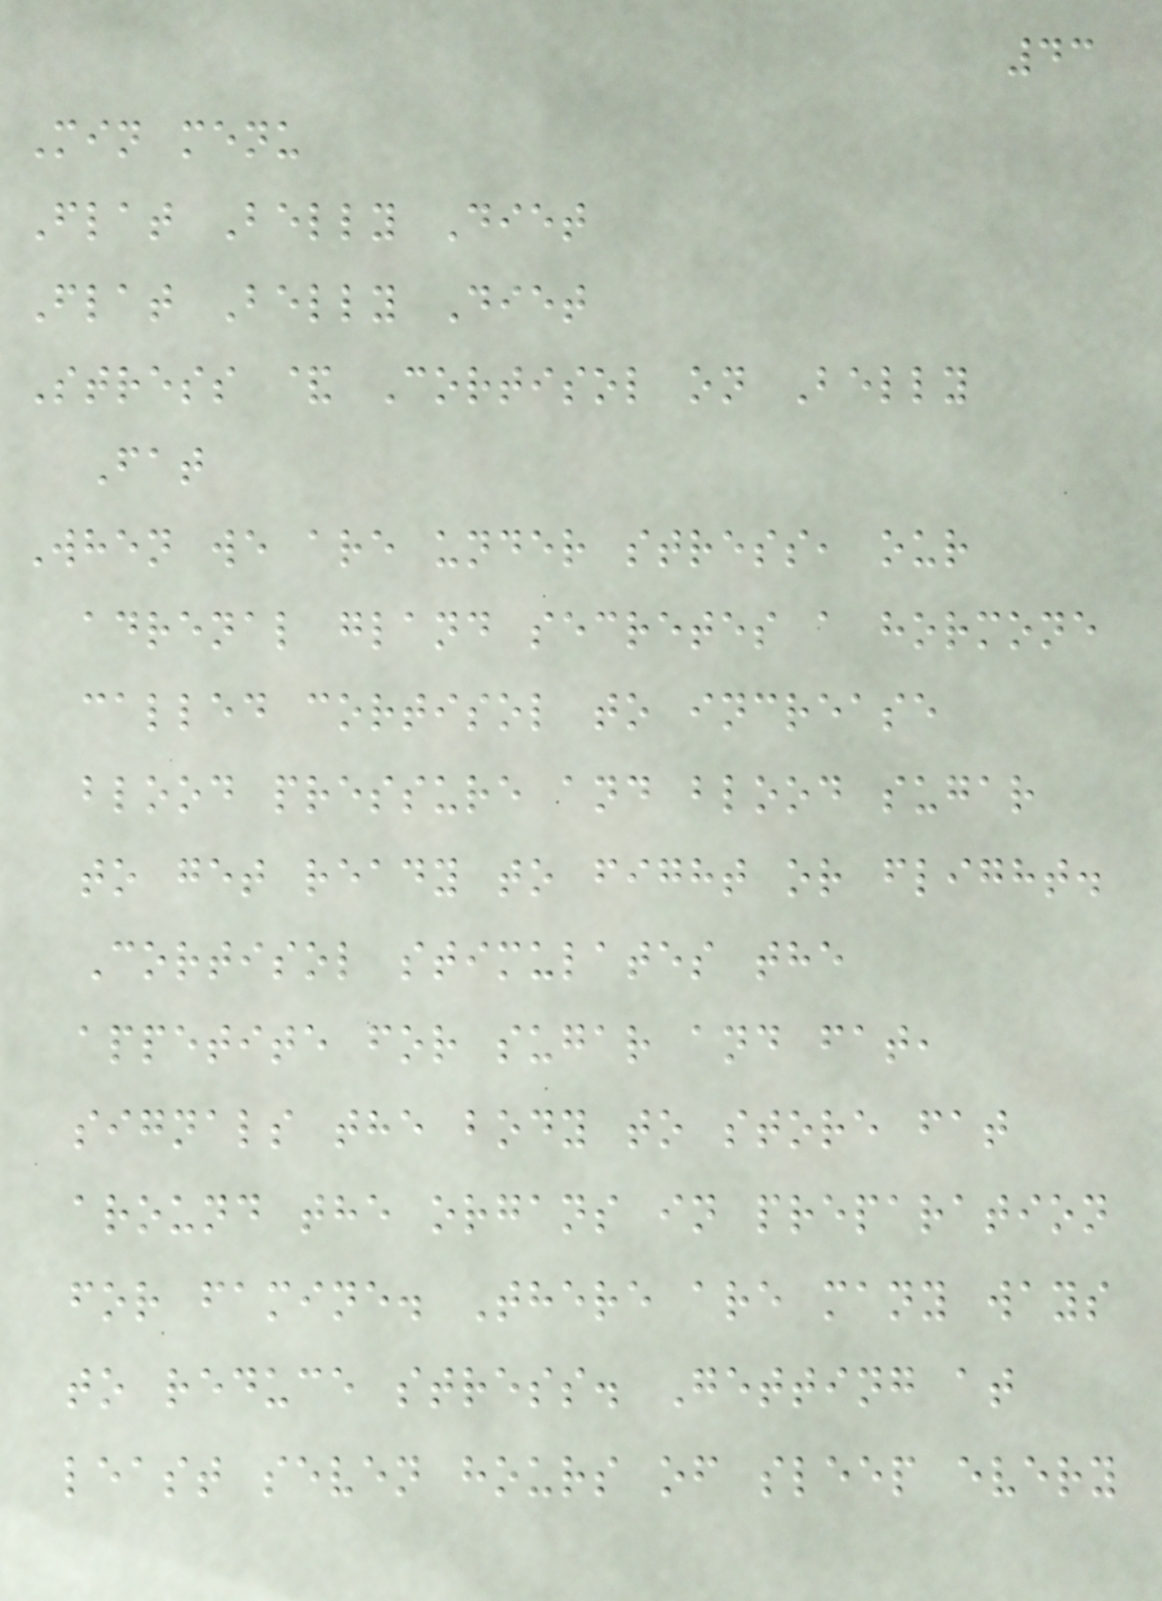43
Min menu
Flat Belly Diet
Flat Belly Diet
Stress & Cortisol on Belly
Fat
When we are under stress, our
adrenal gland secretes a hormone
called cortisol to increase
blood pressure and blood sugar
to get ready to fight or flight.
Cortisol stimulates the
appetite for sugar and fat,
signals the body to store fat
around the organs in preparation
for famine. There are many ways
to reduce stress. Getting at
least seven hours of sleep every
